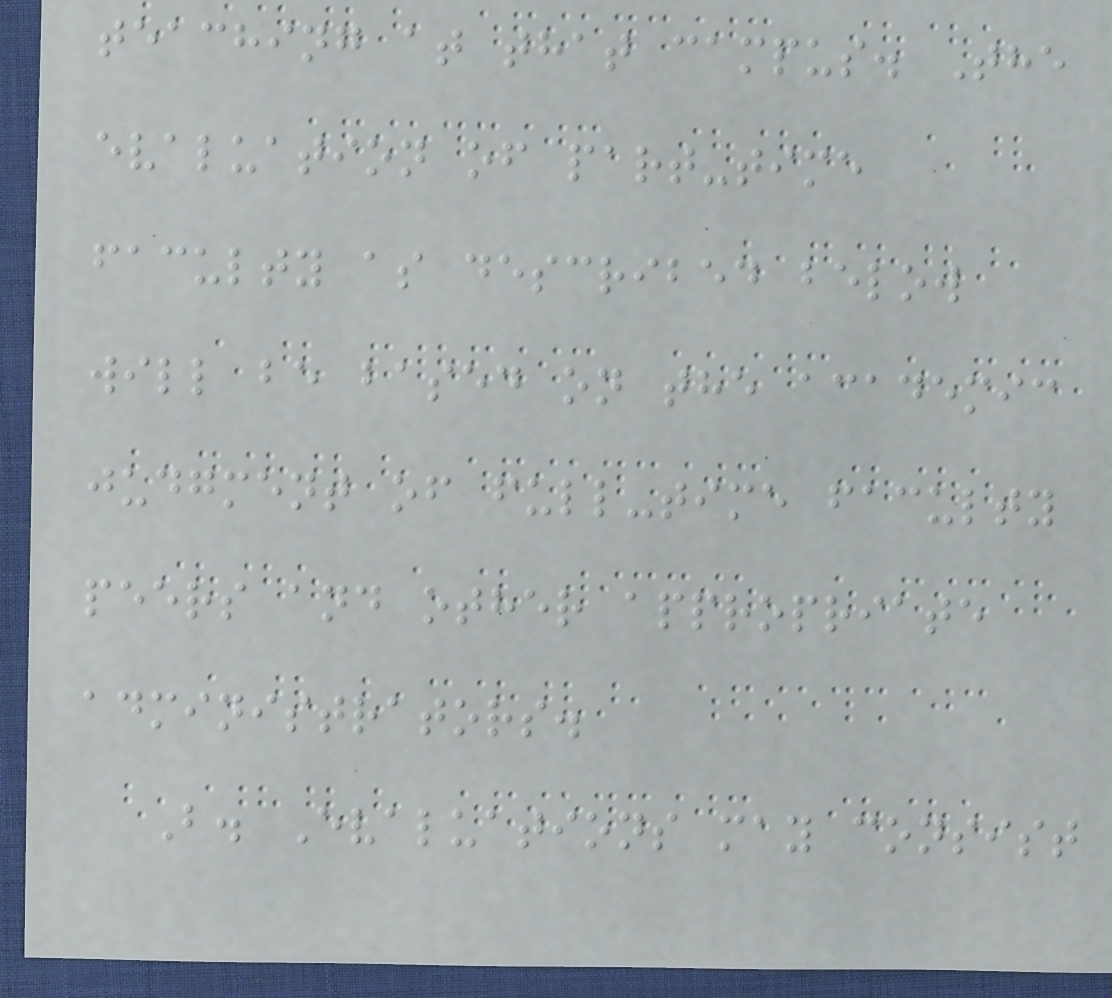teaching at that campus. The
evaluation of part-time
faculty as described below
will be based on the academic
judgment of full-time faculty
peers and other appropriate
administrators.
B. Evaluations may consist
